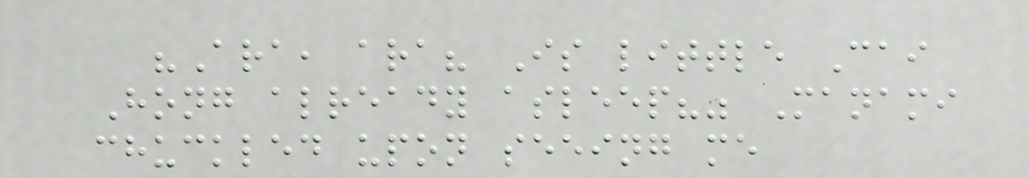"Ara, ara? Is little Cai
Hong already asleep?" Manami
chuckled upon seeing me
